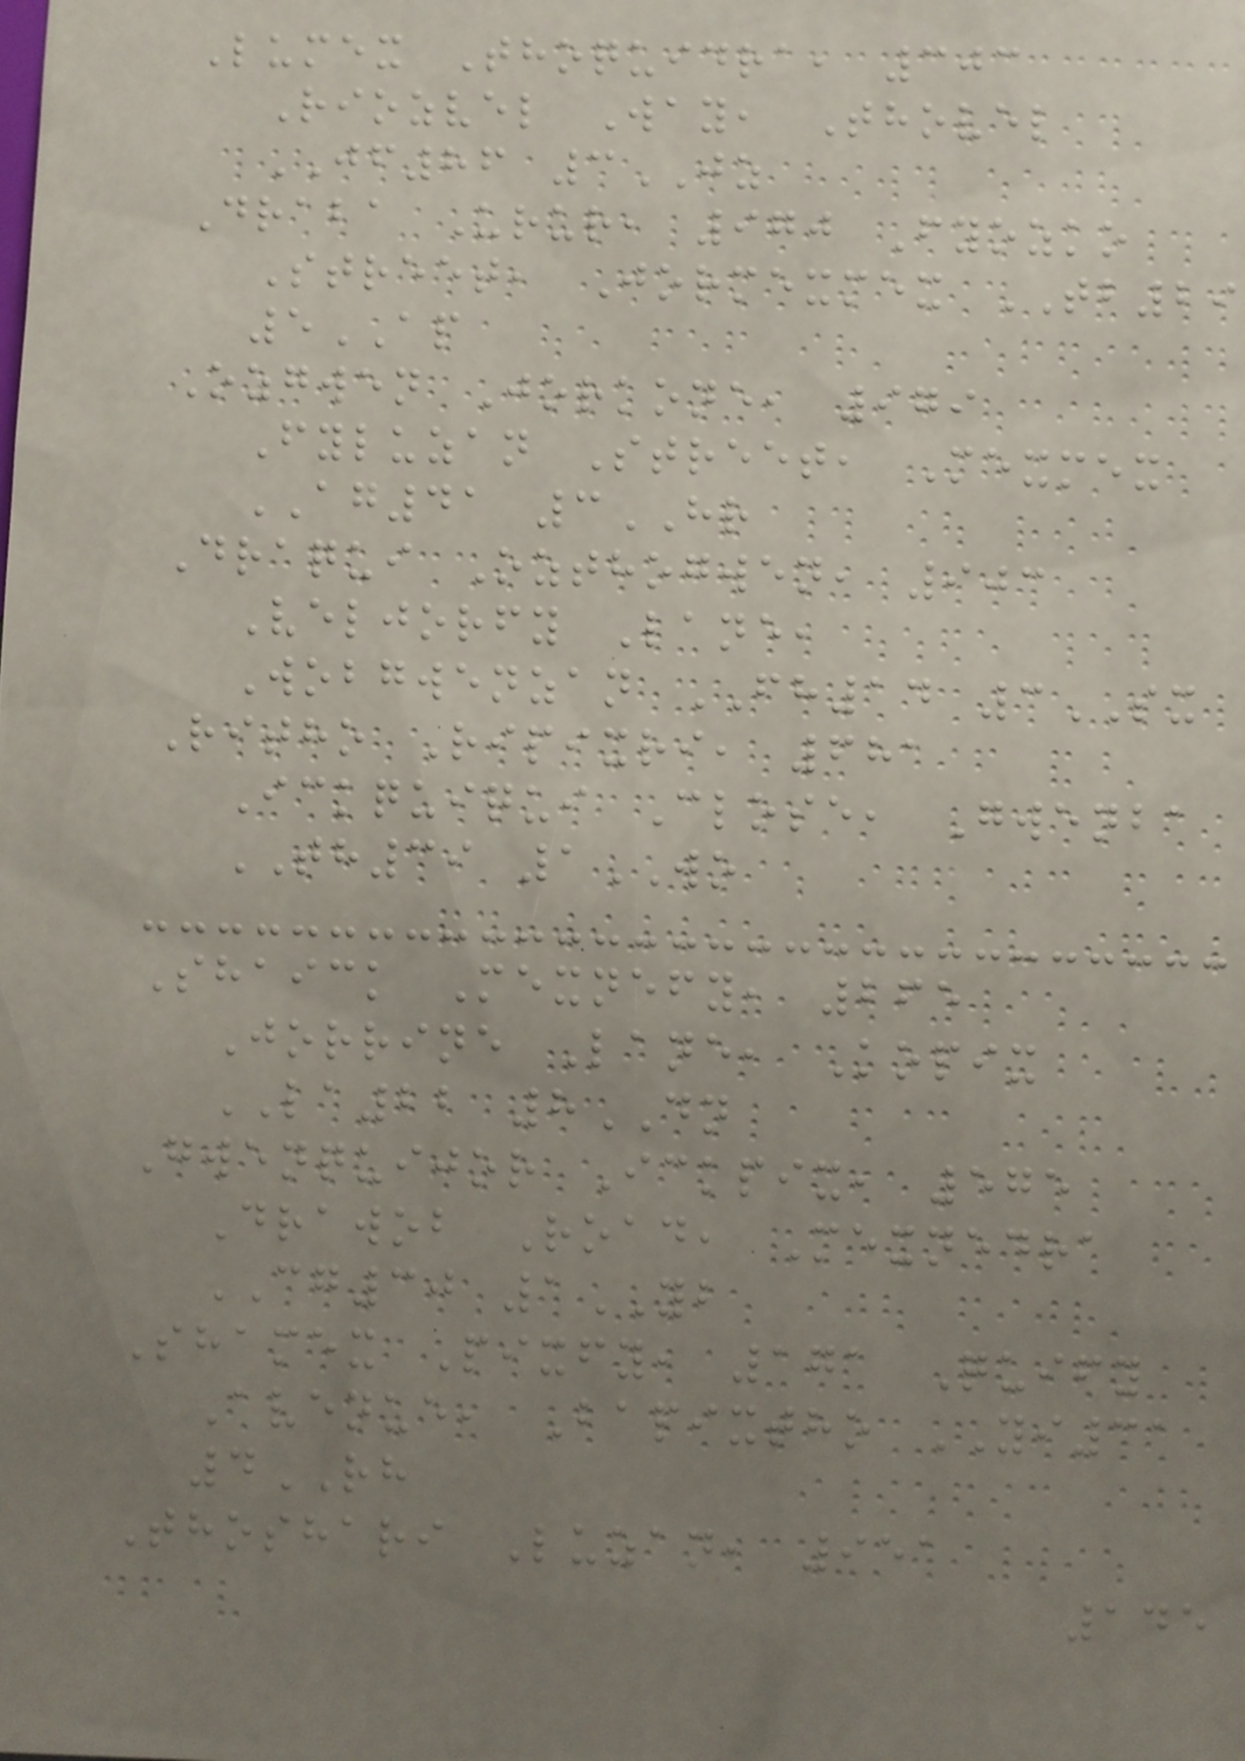Lumex Thoquidra, 303
Riozvel Way, Thovel
JF86 3JZ
Draba Urur, 970 Fyozko
Street, Jormexmex TB29
5AP
Ozgwen Jorkone, 979
Fyluzan Street, Mexmex
AG41 3HR
Draqui Ozthogwen, 903
Veljorfy Lane,
Wobgwenzan FH14 3SX
Ritho Ripixri, 681
Ickquiqui Close, Gwenba
TH39 1WO
Shaick Mexnefy, 265
Jorrine Lane, Kopix
LA22 8DN
Gwenquijor Ickpix, 575
Drawob Road, Mexnedra
CG30 1YB
Shamex Pixfy, 171 Quify
Avenue, Bapixtho YI31
4RH
Thoshari Luzan, 951
145
